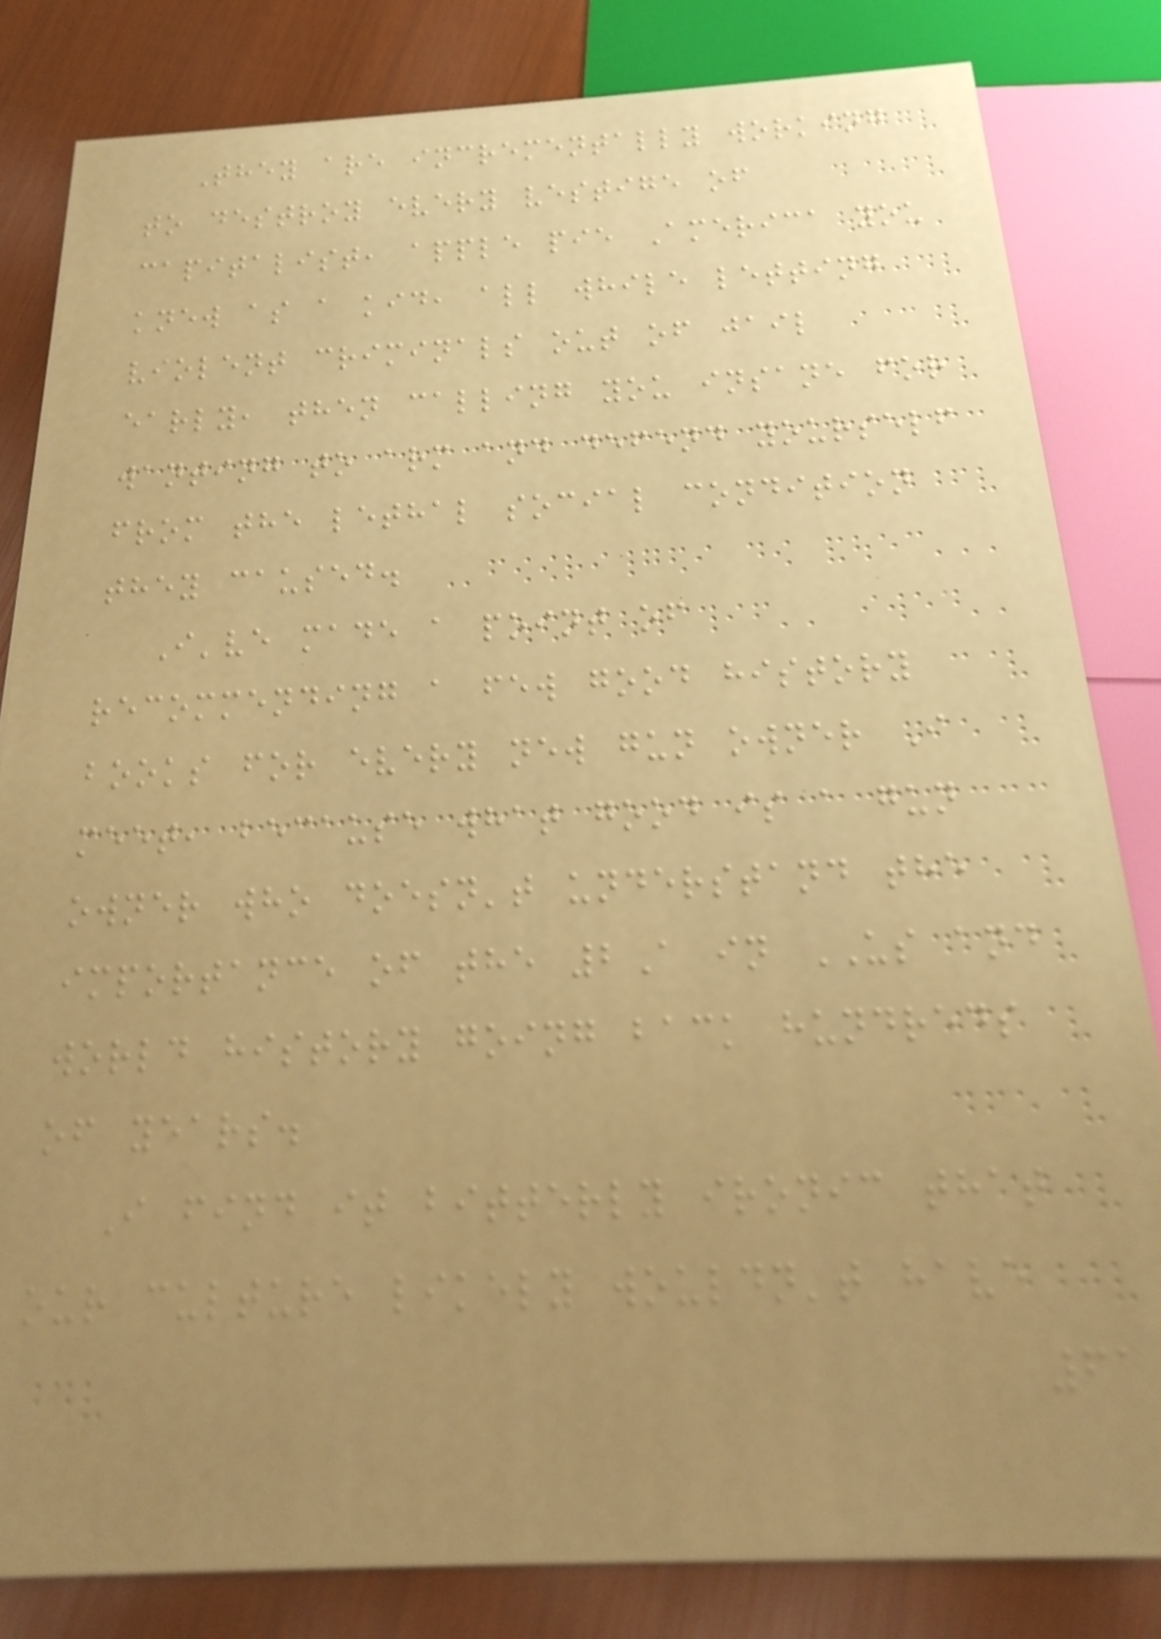They are incrementally working
to destroy every vestige of
capitalist, apple pie America you
knew as a kid, all while letting
violent criminals out of jail
early, then calling you insane for
wanting to arm and defend yourself
from the lethal social condition
they caused.
I've made a point of
recommending a few good history
books for every new gun owner I
meet, because what good is a gun
owner who doesn't understand the
importance of the 2A in US and
world history going back hundreds
of years.
I find it bitterly ironic that
our culture likely wouldn't have
61
